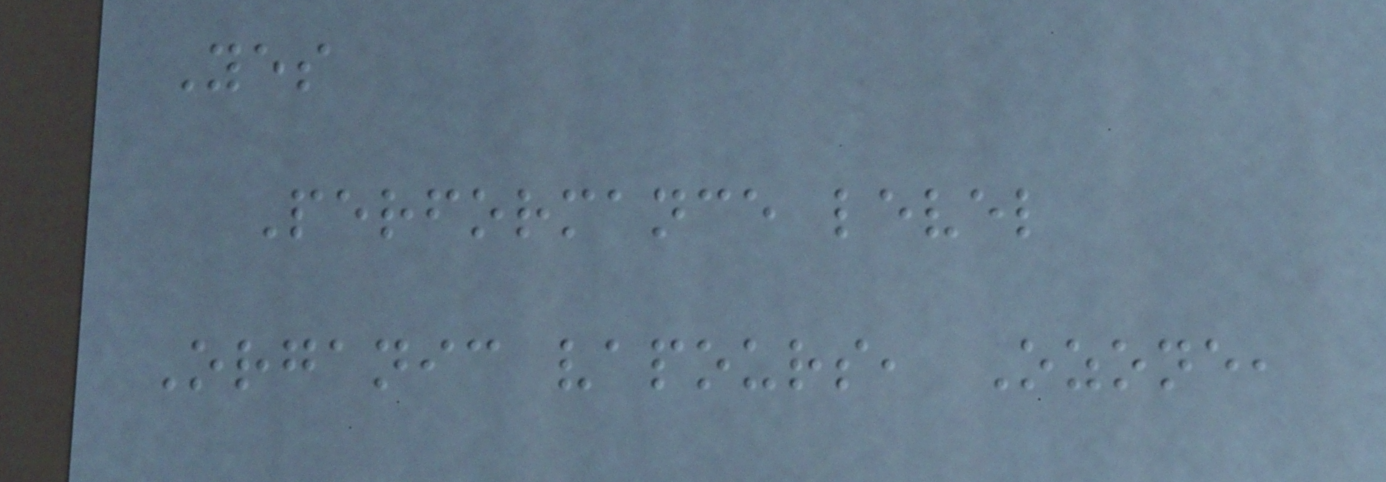Yes
Performance level
Organic vapours, Ozone,
